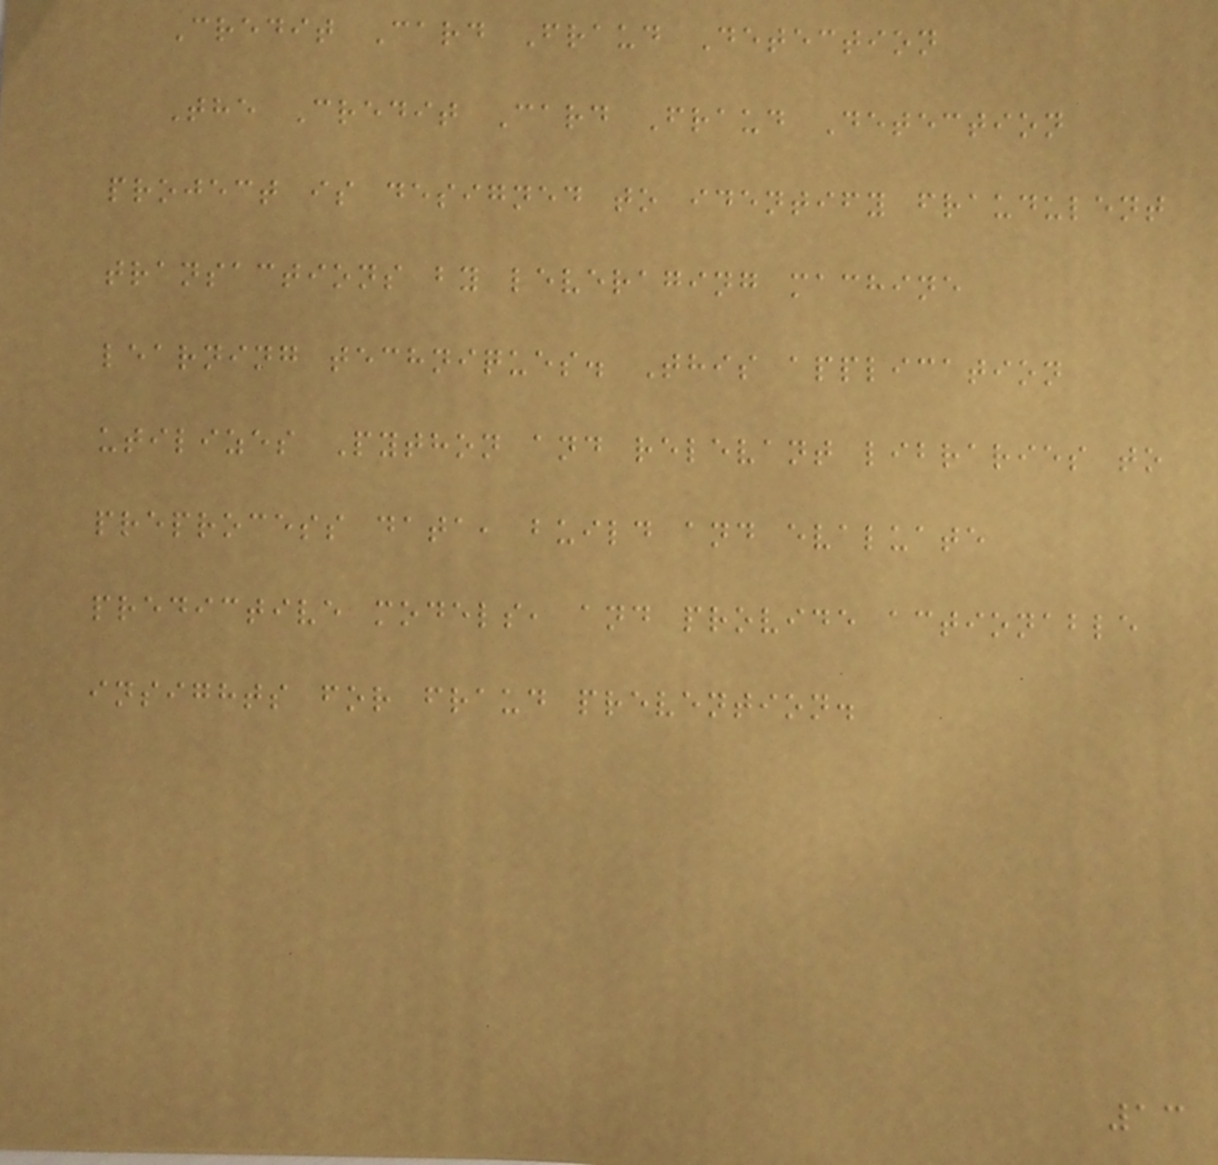Credit Card Fraud Detection
The Credit Card Fraud Detection
project is designed to identify fraudulent
transactions by leveraging machine
learning techniques. This application
utilizes Python and relevant libraries to
preprocess data, build and evaluate
predictive models, and provide actionable
insights for fraud prevention.
13
